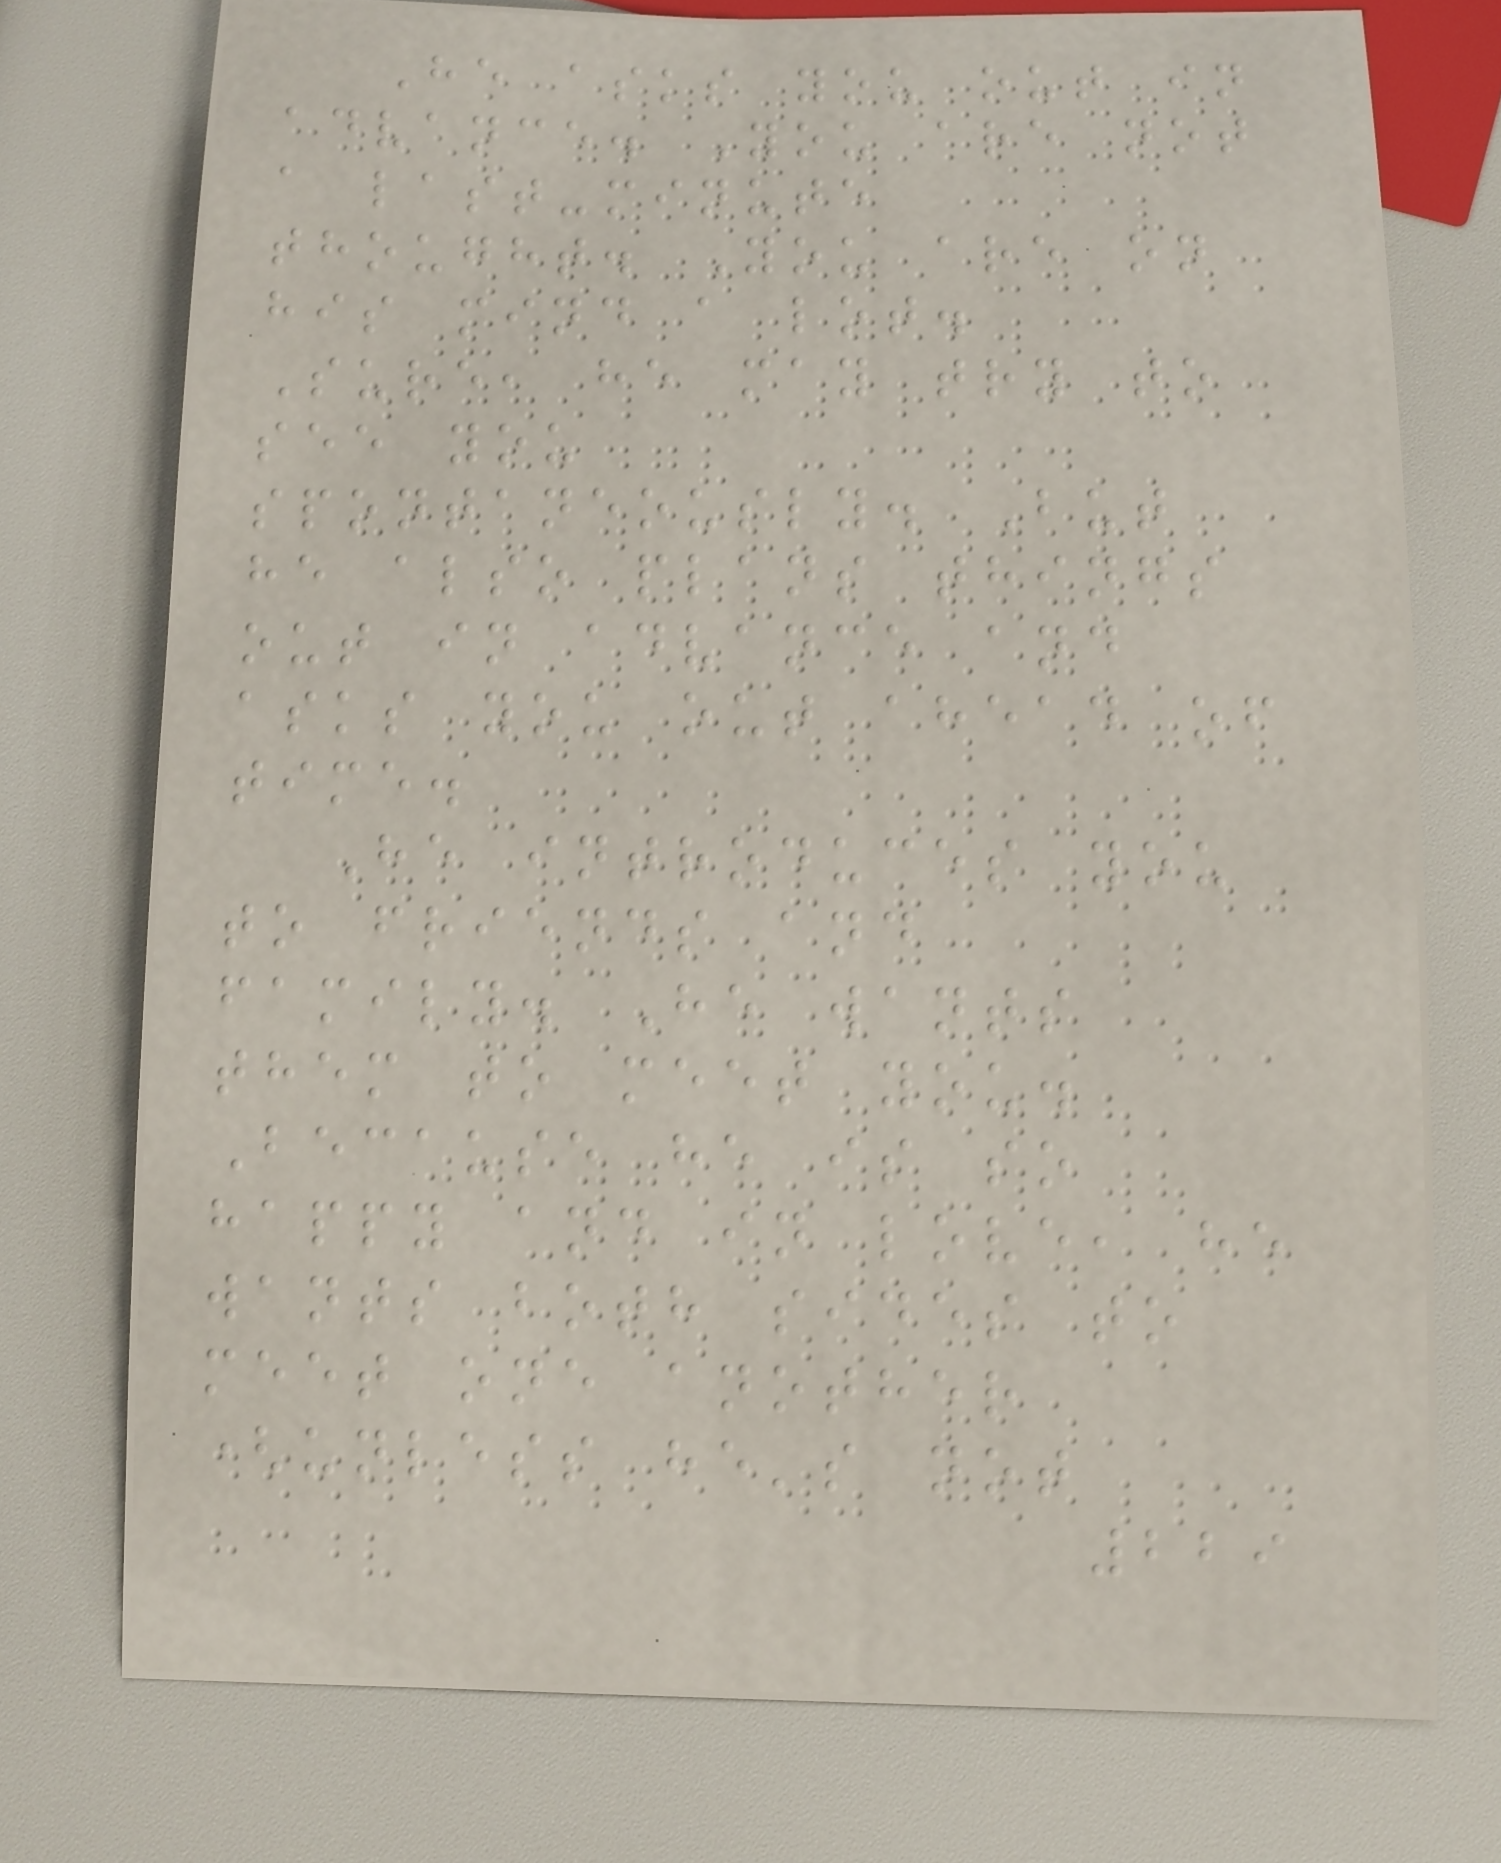He asks you out in
advance. You are not
a last-minute
thought. You are on
his mind a lot.
Sure, he may try to
see you
spontaneously. But
he also plans things
out in advance and
asks you out ahead of
time.
He introduces you
to friends and
family. He wants
them to meet you.
Because he is so
happy and in love, he
wants both sides to
meet one another
(unless he's not
229
